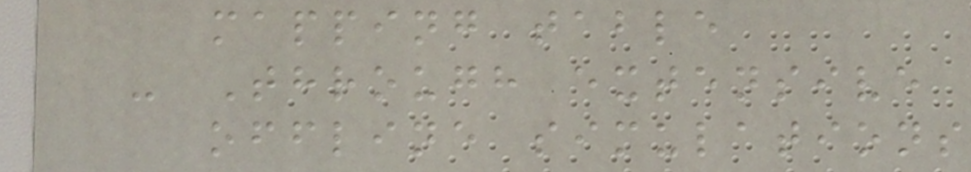mapping table
- Through extensive
offline simulations
